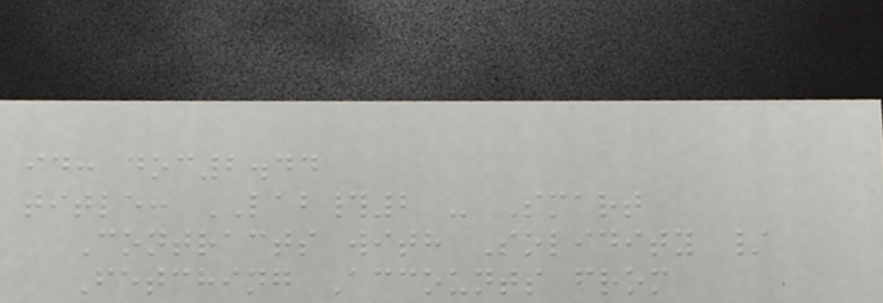id: doc2.44
title: LAB#2 - Smart
Contracts with Solidity /
Fetching Accounts from
